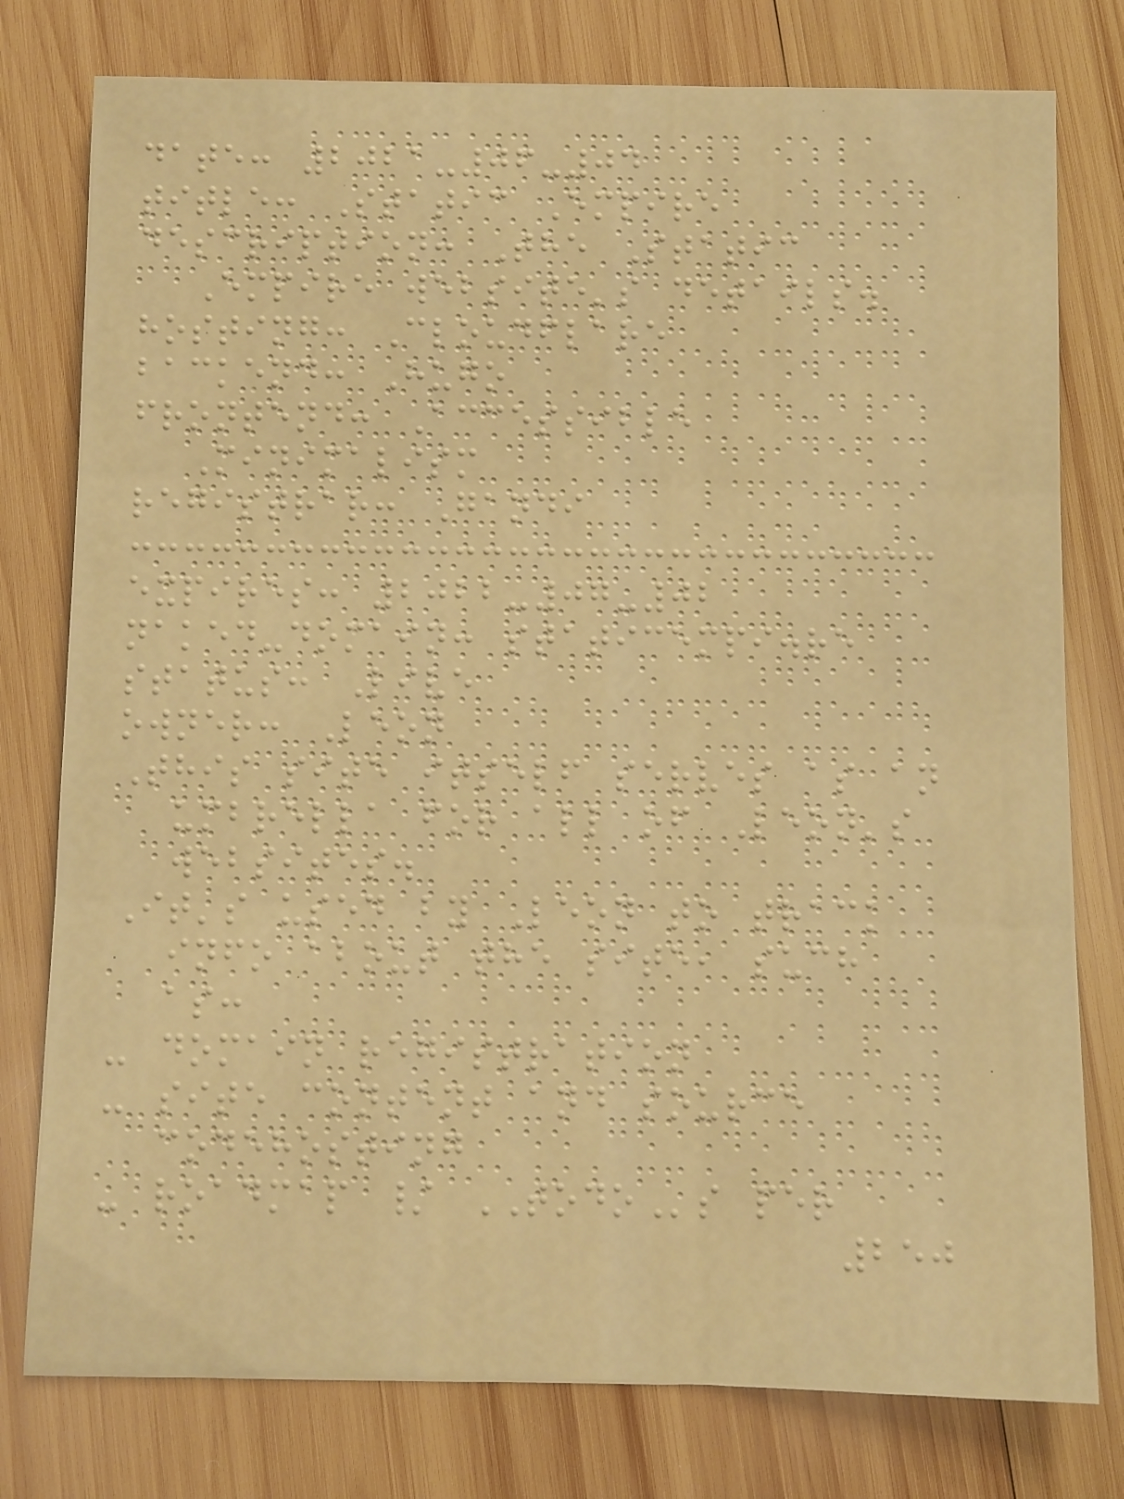date: 2021-06-04
title: Static Empire
description: The Static
Empire website's details.
hosting: Cloudflare
backend: Hugo
frontend: Accessible
Minimalism
registrar: Gandi
expires: 2022-07-02
naked-domain: staticempi.re
status: Live
owner: Leon
This site itself serves as an
umbrella for all of Leon's
websites.
It's used by Leon to track
info about the site, such
as:
- domain registration
- site content and source
codehosting
- roadmap / TODOs per
250
